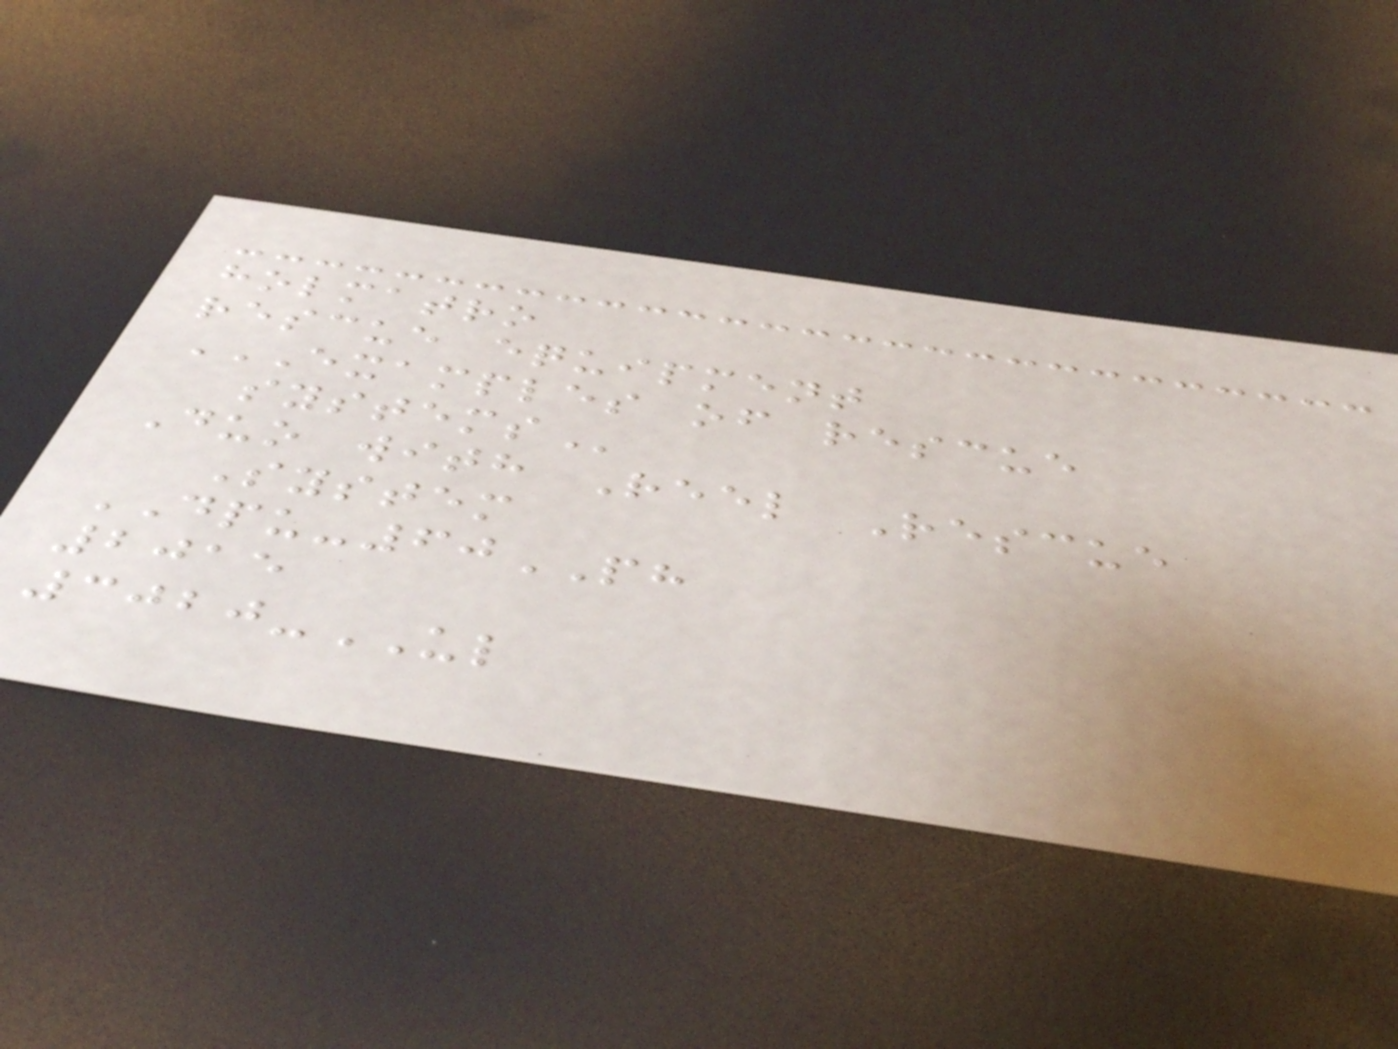holmatro
rescue equipment
EXAMPLES OF RESCUE
SYSTEMS
Duo with Reel Rescue
System
DPU-60PH
2015
3020-UL
